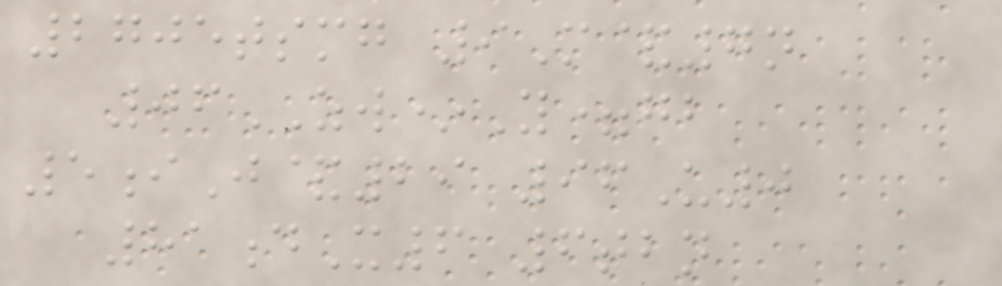2705tsmg 9M&7n
06ZW*Y=gb
5iJ&29 96U0
81dX6 6tbn
